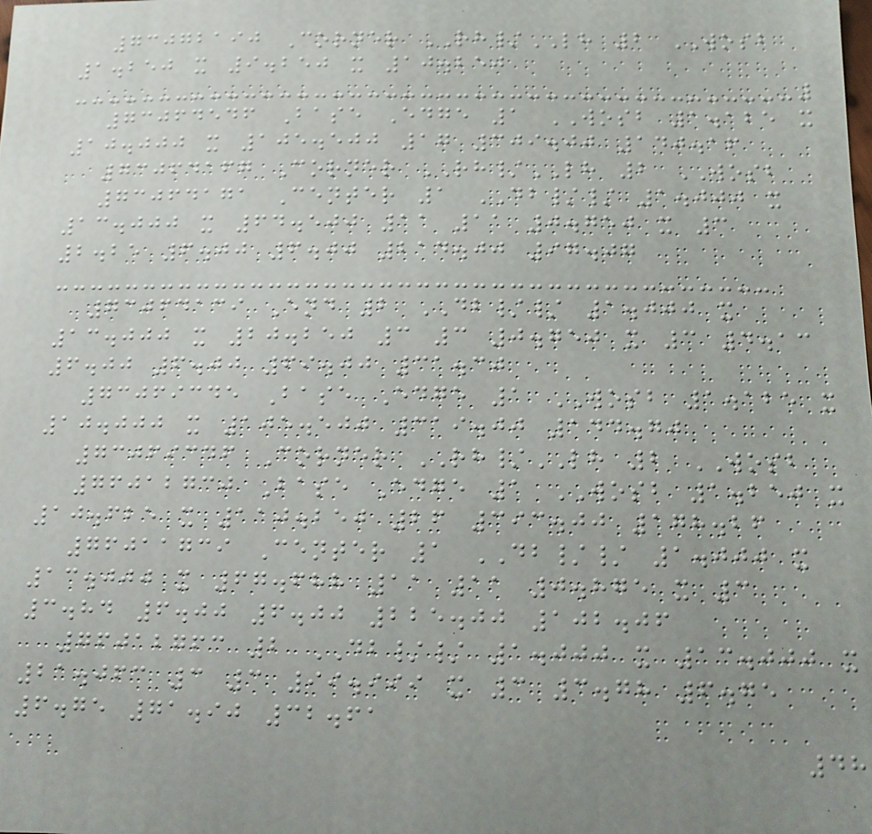73072190 Corner RH/LH 2 WOSB
1.250 x 9.250 x 10.250
73064546 Base Edge 1 WOSB 1.125 x
10.000 x 105.500 17 309.00 140.16
73064167 Corner RH/LH 2 WOSB
73064171 Center 1 DB// 1.000 x
13.000 x 64.500 11 11 0.750 x 3
2.25 6.00 6.00 214.00 97.07
73064139 End 2 DB// 1.000 x
13.000 x 20.250 3 3 0.750 x 3 4.13
6.00 6.00 69.00 31.30
73069345 Base Edge 1 WOSB 1.125 x
10.000 x 105.500 319.00 144.70
73069346 Corner RH/LH 2 WOSB
76012730 Base Edge 1 WOSB 1.250 x
10.625 x 110.250 26 393.00 178.26
76011739 Center 1 DB// 1.000 x
13.000 x 67.688 11 11 0.875 x 3
3.84 6.00 6.00 225.00 102.06
76012763 2 DB// 1.000 x 13.000 x
21.063 3 3 99.999 x 3 3.78 6.75
6.75 71.90 32.61
48
